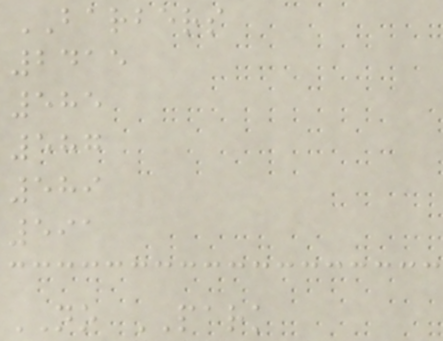BARBERS
2415
585
587
589
591
NO PARK
